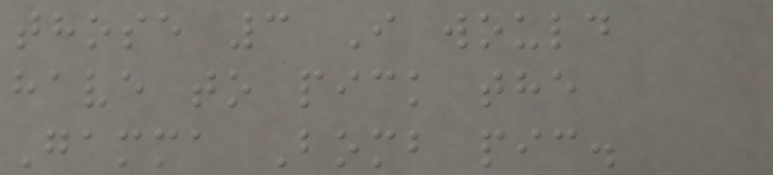those 3 I would
have to pick the
Gamma Bomb pic.
